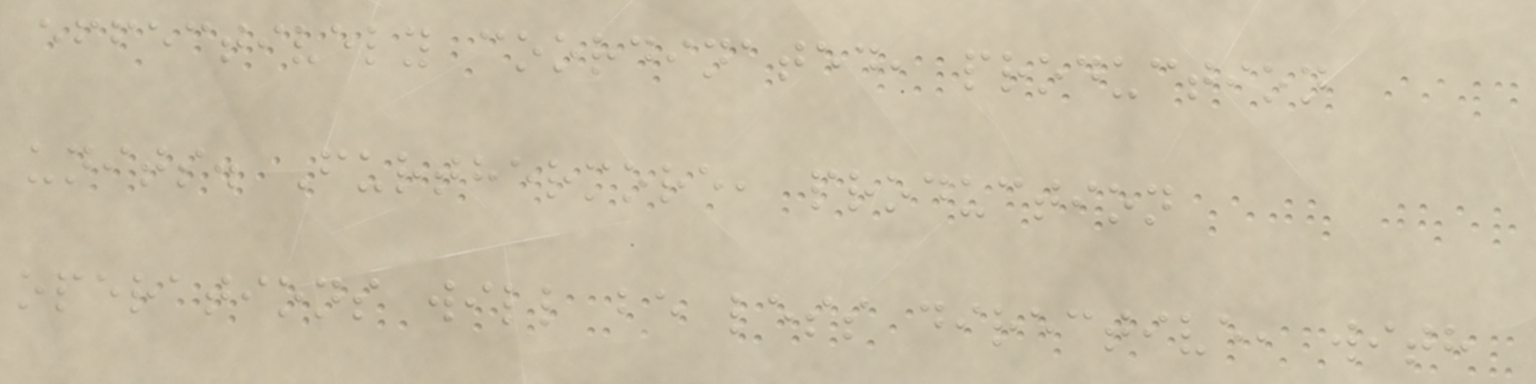effectively coordinated, production
units. Furthermore, production
operations will be less directive, with
